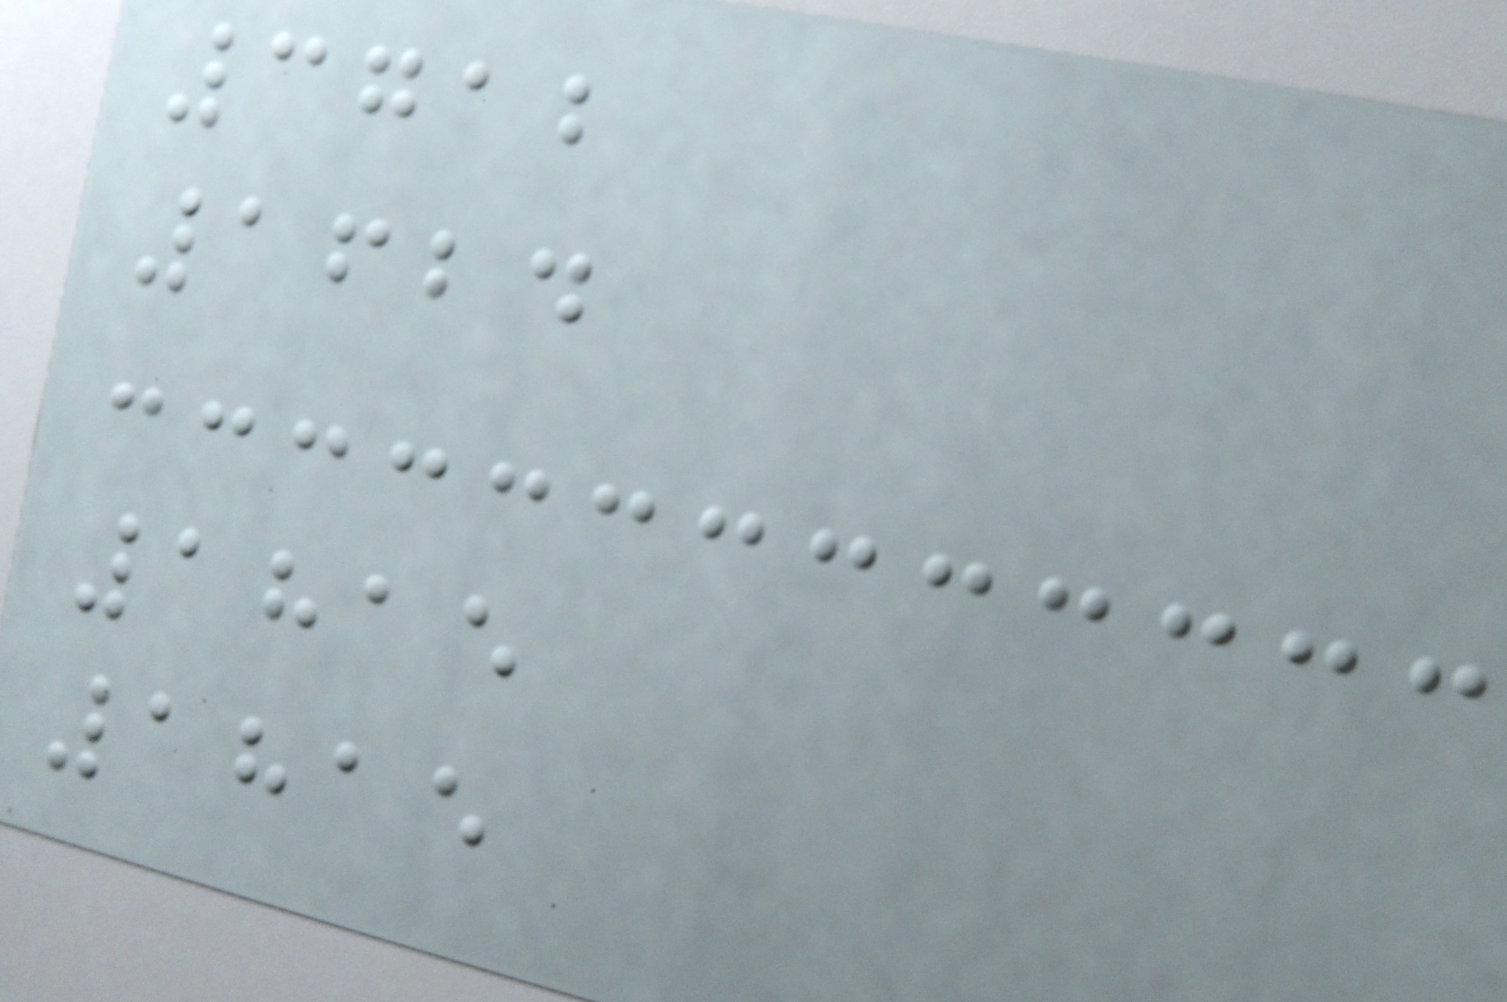3712
1624
1815
1815
